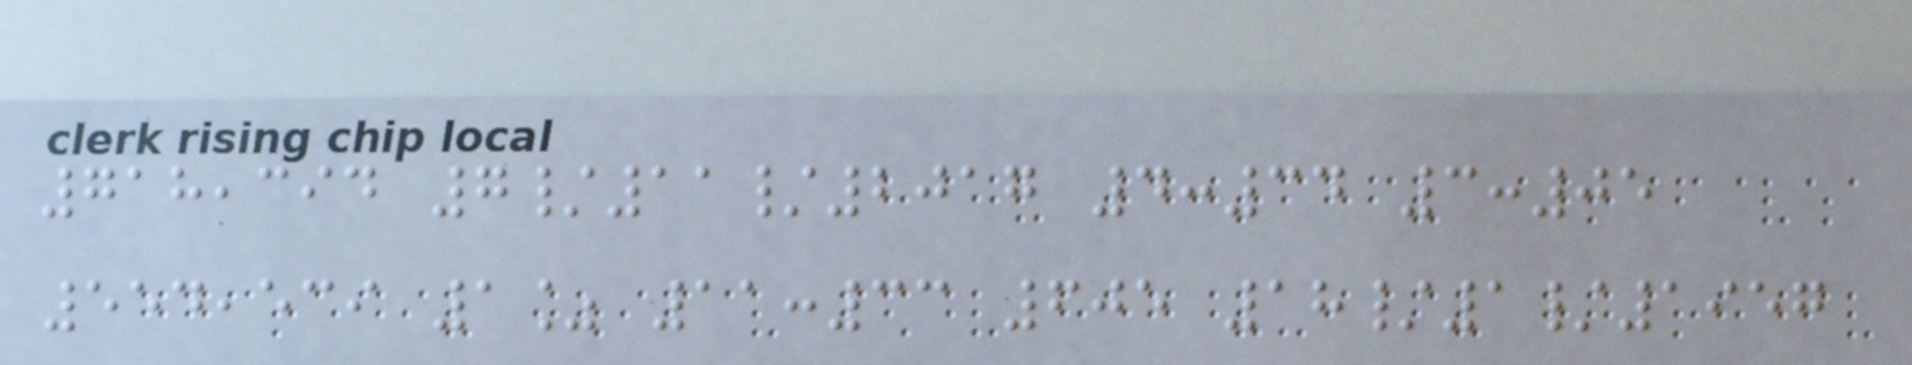718,394 7/11/2017 4:34 3:05
554,539 1% 11:33 605 18/1/1957
